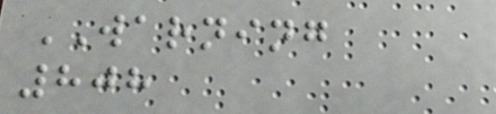WARNING
808
